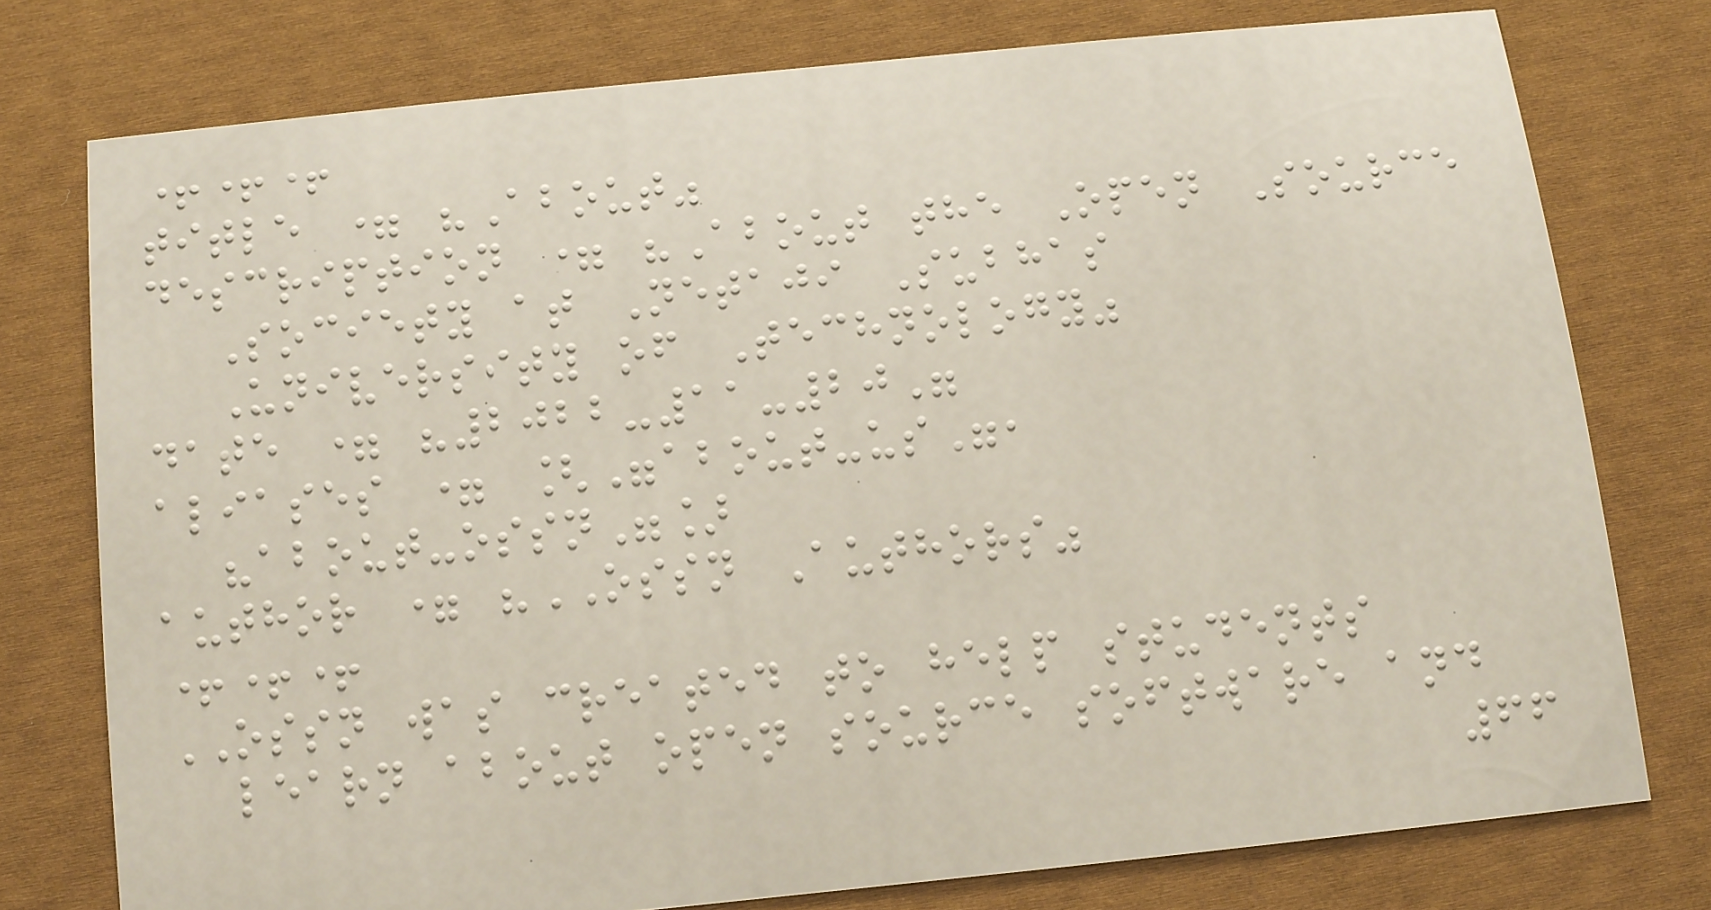+++
title = "About"
description = "About the Open Source
Society at Netaji Subhas
University of Technology"
date = "2022-11-20"
aliases = ["about-us",
"about-ossn"]
author = "OSSN Authors"
+++
OSSN was created to help students
learn about open source software and
66
